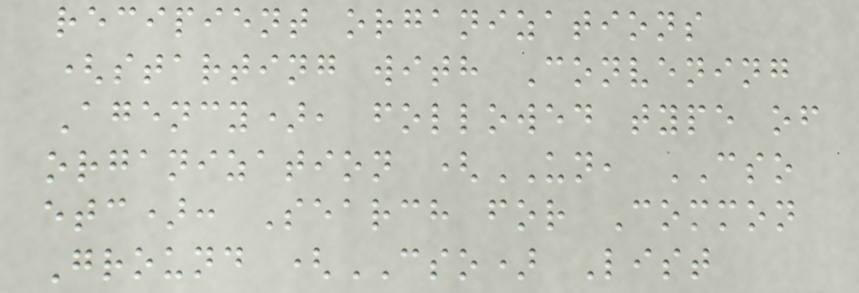recipient organizations
(starting with Convening
Agency), followed type of
organization (UN, CSO
etc): Search for Common
Ground (CSO) List
